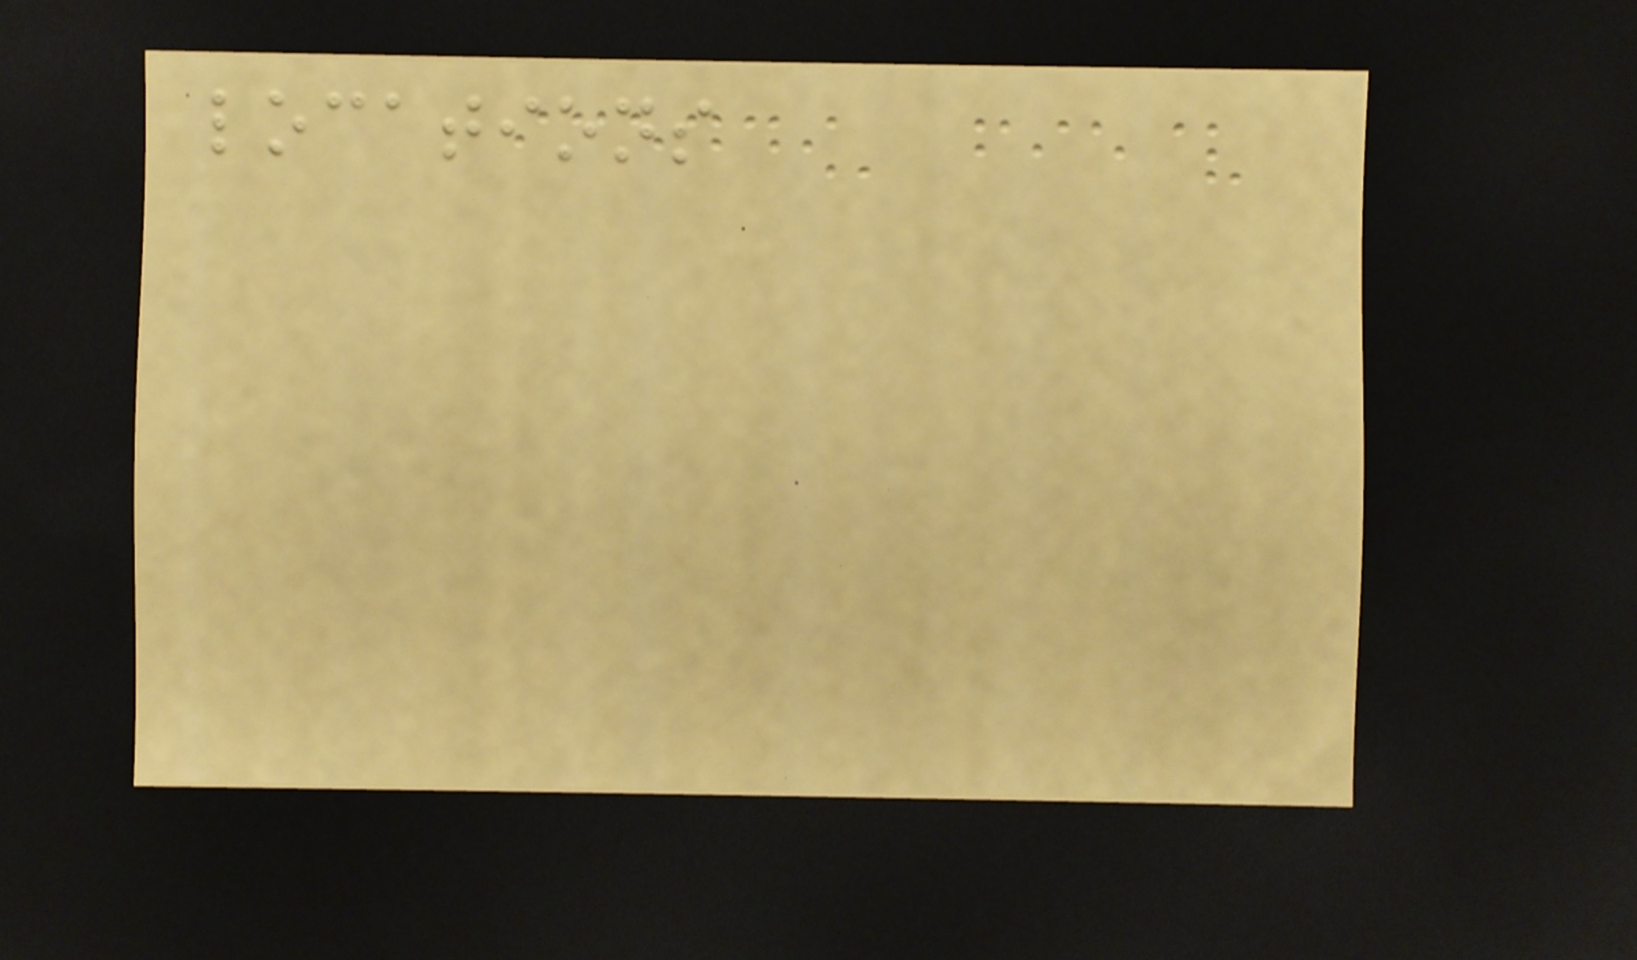locations
